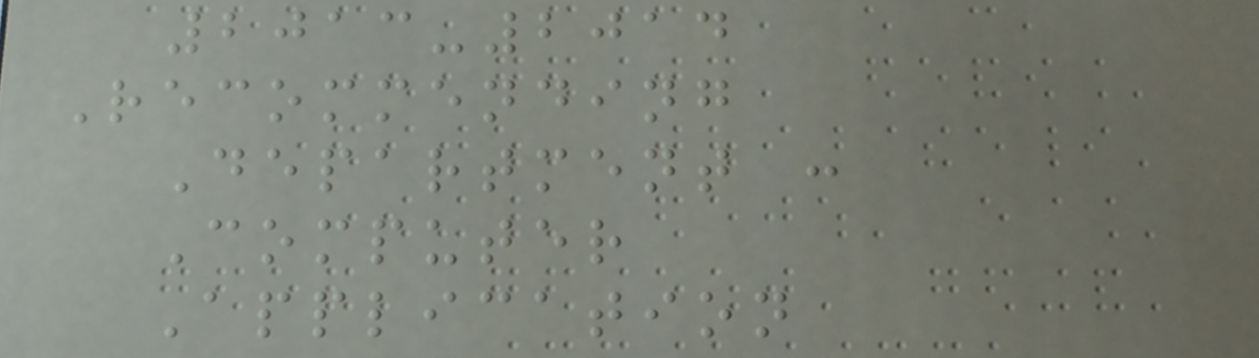2013-2014
Recommending
Department :
Computer
Application
